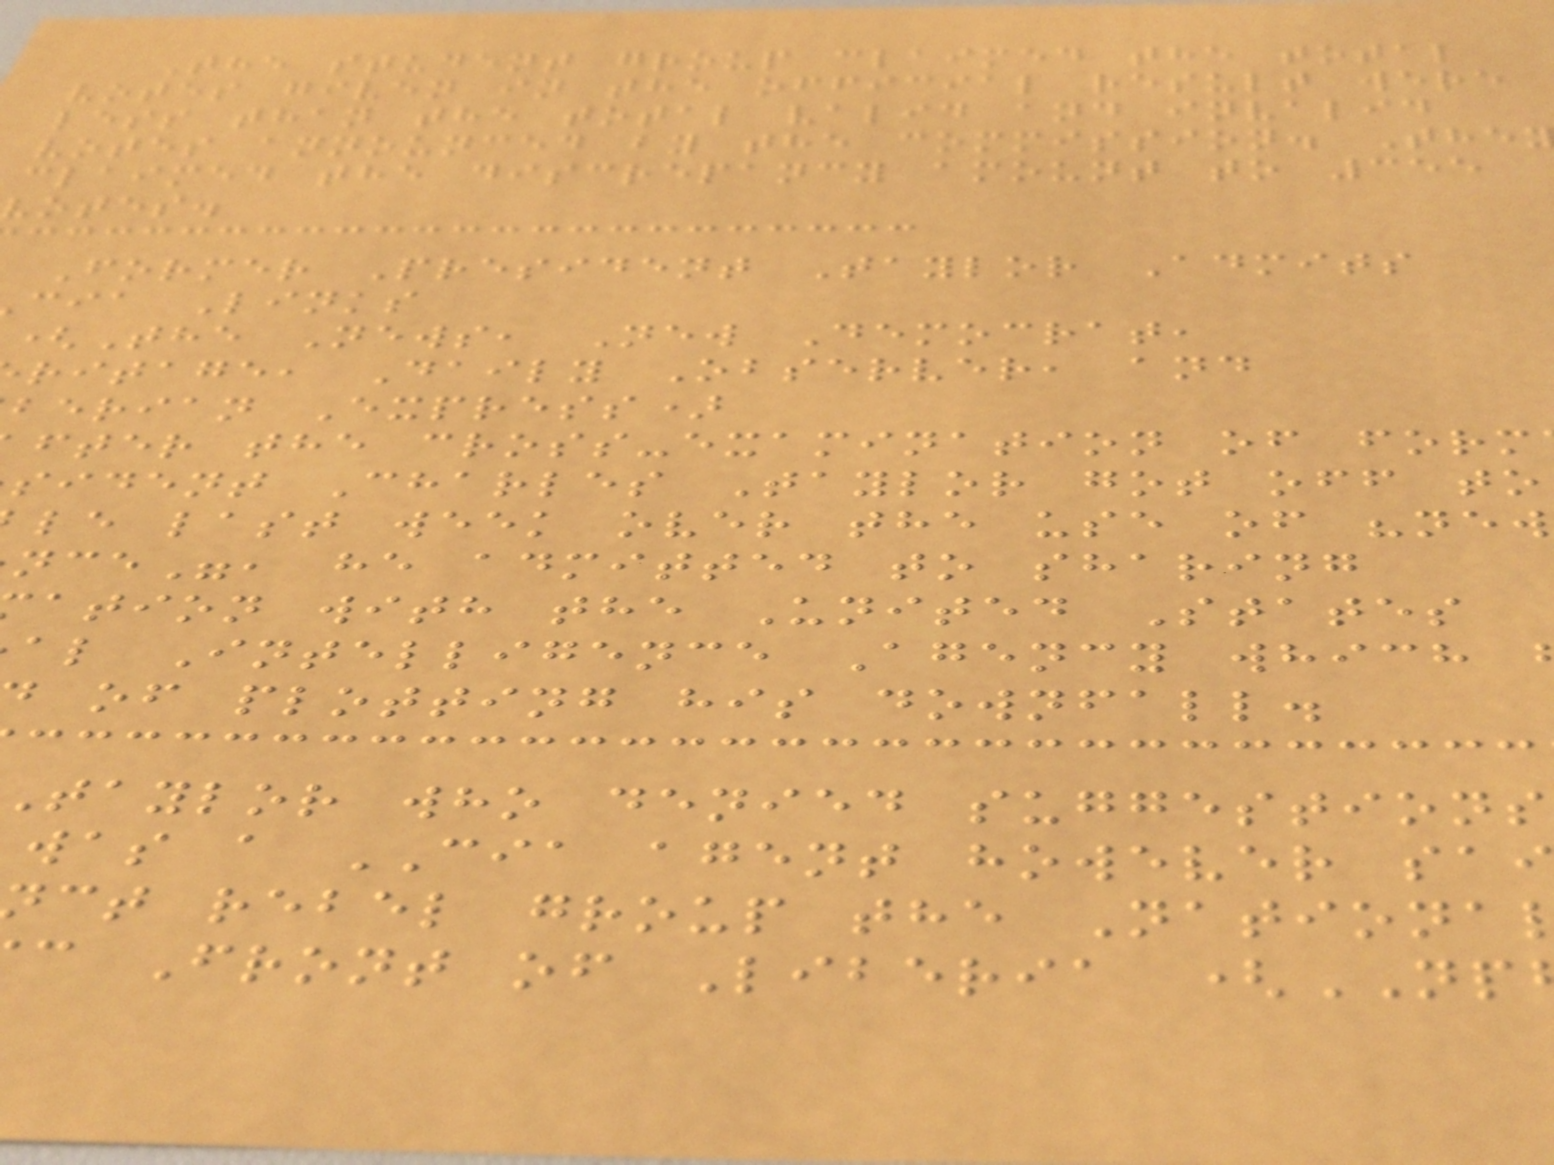The student group claimed the total
votes given in the official result were
less than the total valid and invalid
votes announced by the commission. The
claimed the discrepancy amount to 355
votes.
Former President Taylor Admits
cia Links
(The News, New Democrat,
ritage, Daily Observer, and
berian Express)
fter the cross-examination of form
sident Charles Taylor got off to
le last week over the use of "new
nce", he admitted to sharing
ation with the United States
al Intelligence Agency which
of plotting his downfall.
taylor who denied suggestions
was a CIA agent however sa
ct rebel group the Nationa
c Front of Liberia (NP
